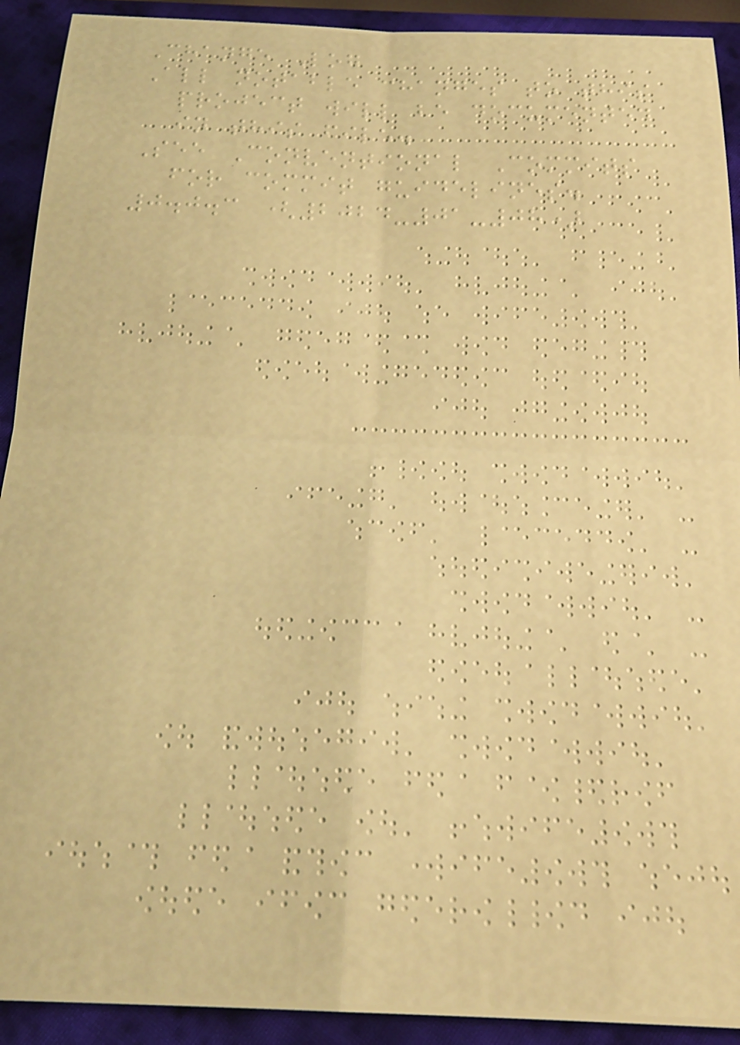Change Log
All notable changes to this
project will be documented
in this file.
See Conventional Commits
for commit guidelines.
0.0.3 (2024-01-08)
